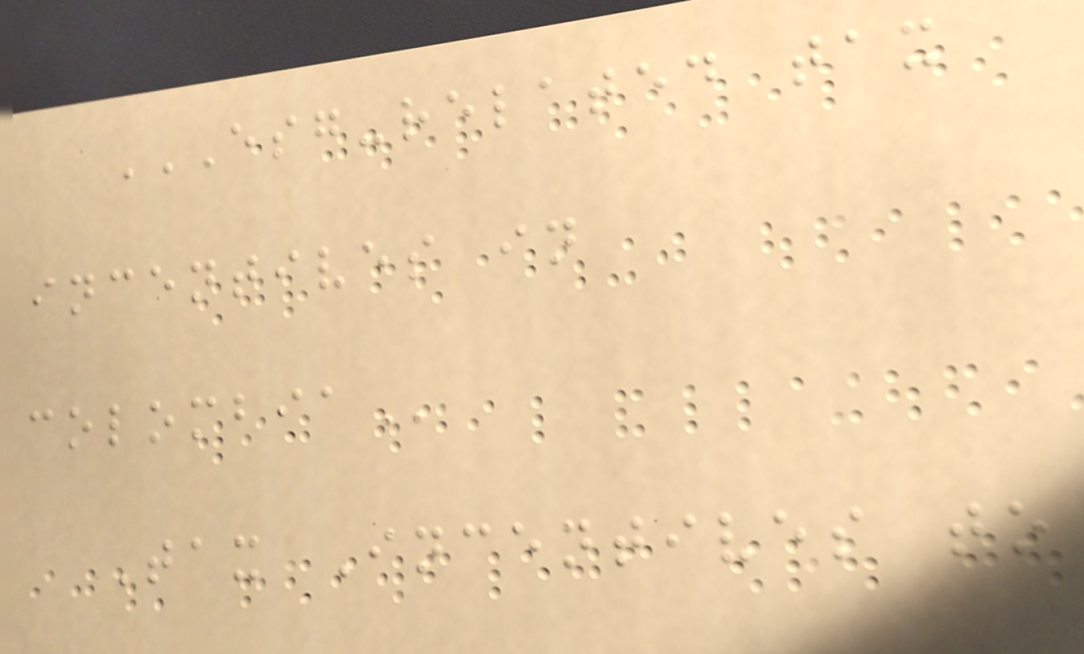ESG-RELATED TAX
INCENTIVES IN
COLOMBIA
Tax Incentives to
